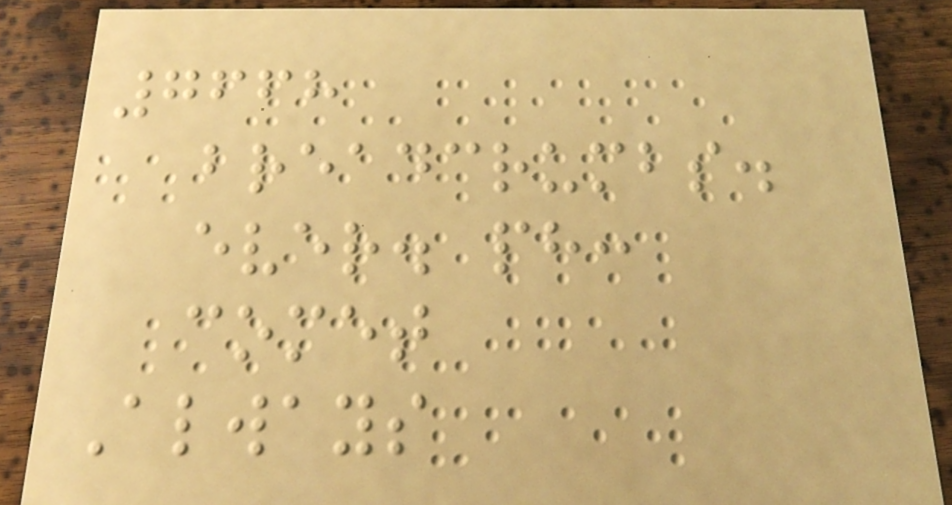7668
breadcrumbs.
ever. ph:
comet
Always
